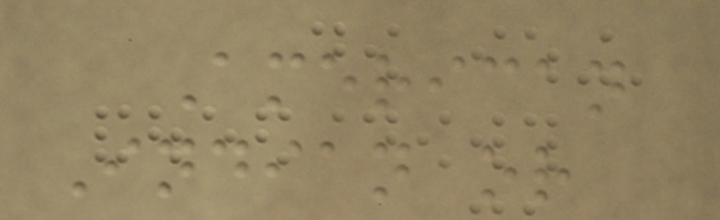American
Indian or
